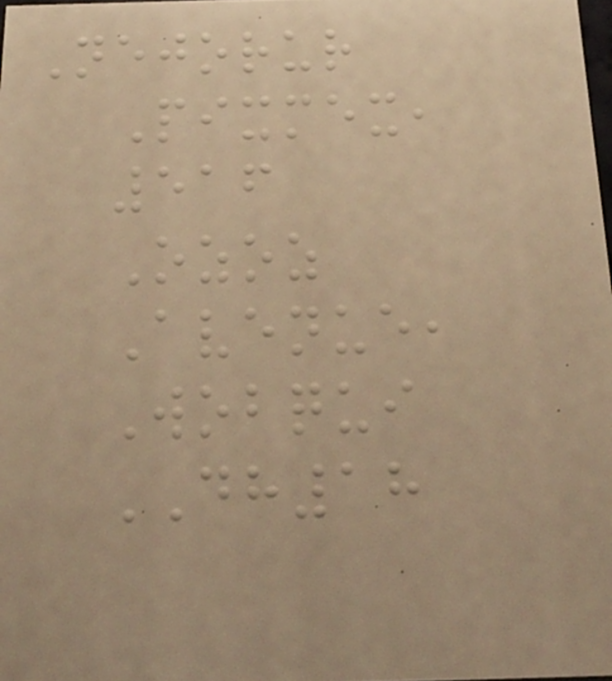Nejorur
Pixmex,
516
Ozoz
Avenue,
Wobqui
DH18
